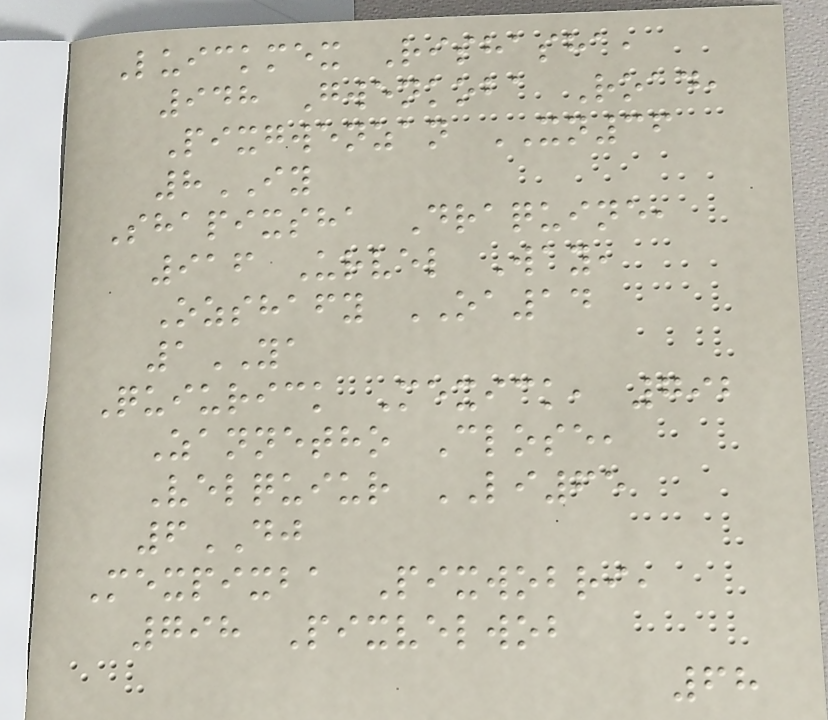Luickmex Rishasha,
948 Gwenkoba Road,
Pixgwenzan XN36
8IY
Shapixsha Draquine,
916 Urvel Way,
Ozshafy OA14
1YA
Quiurick Mexick, 792
Zannetho Close,
Velquiur LI65
6DJ
Mexpixba Pixwobri,
798 Pixvelwob
68
